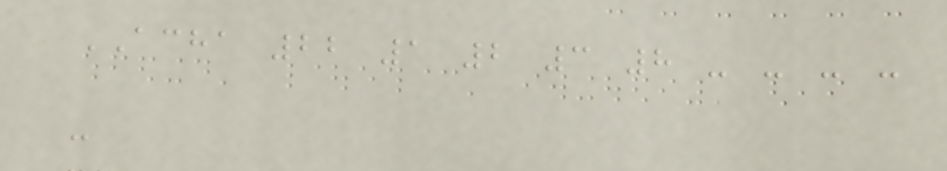ACHA 22 1 2 3 8 - - - -
-
